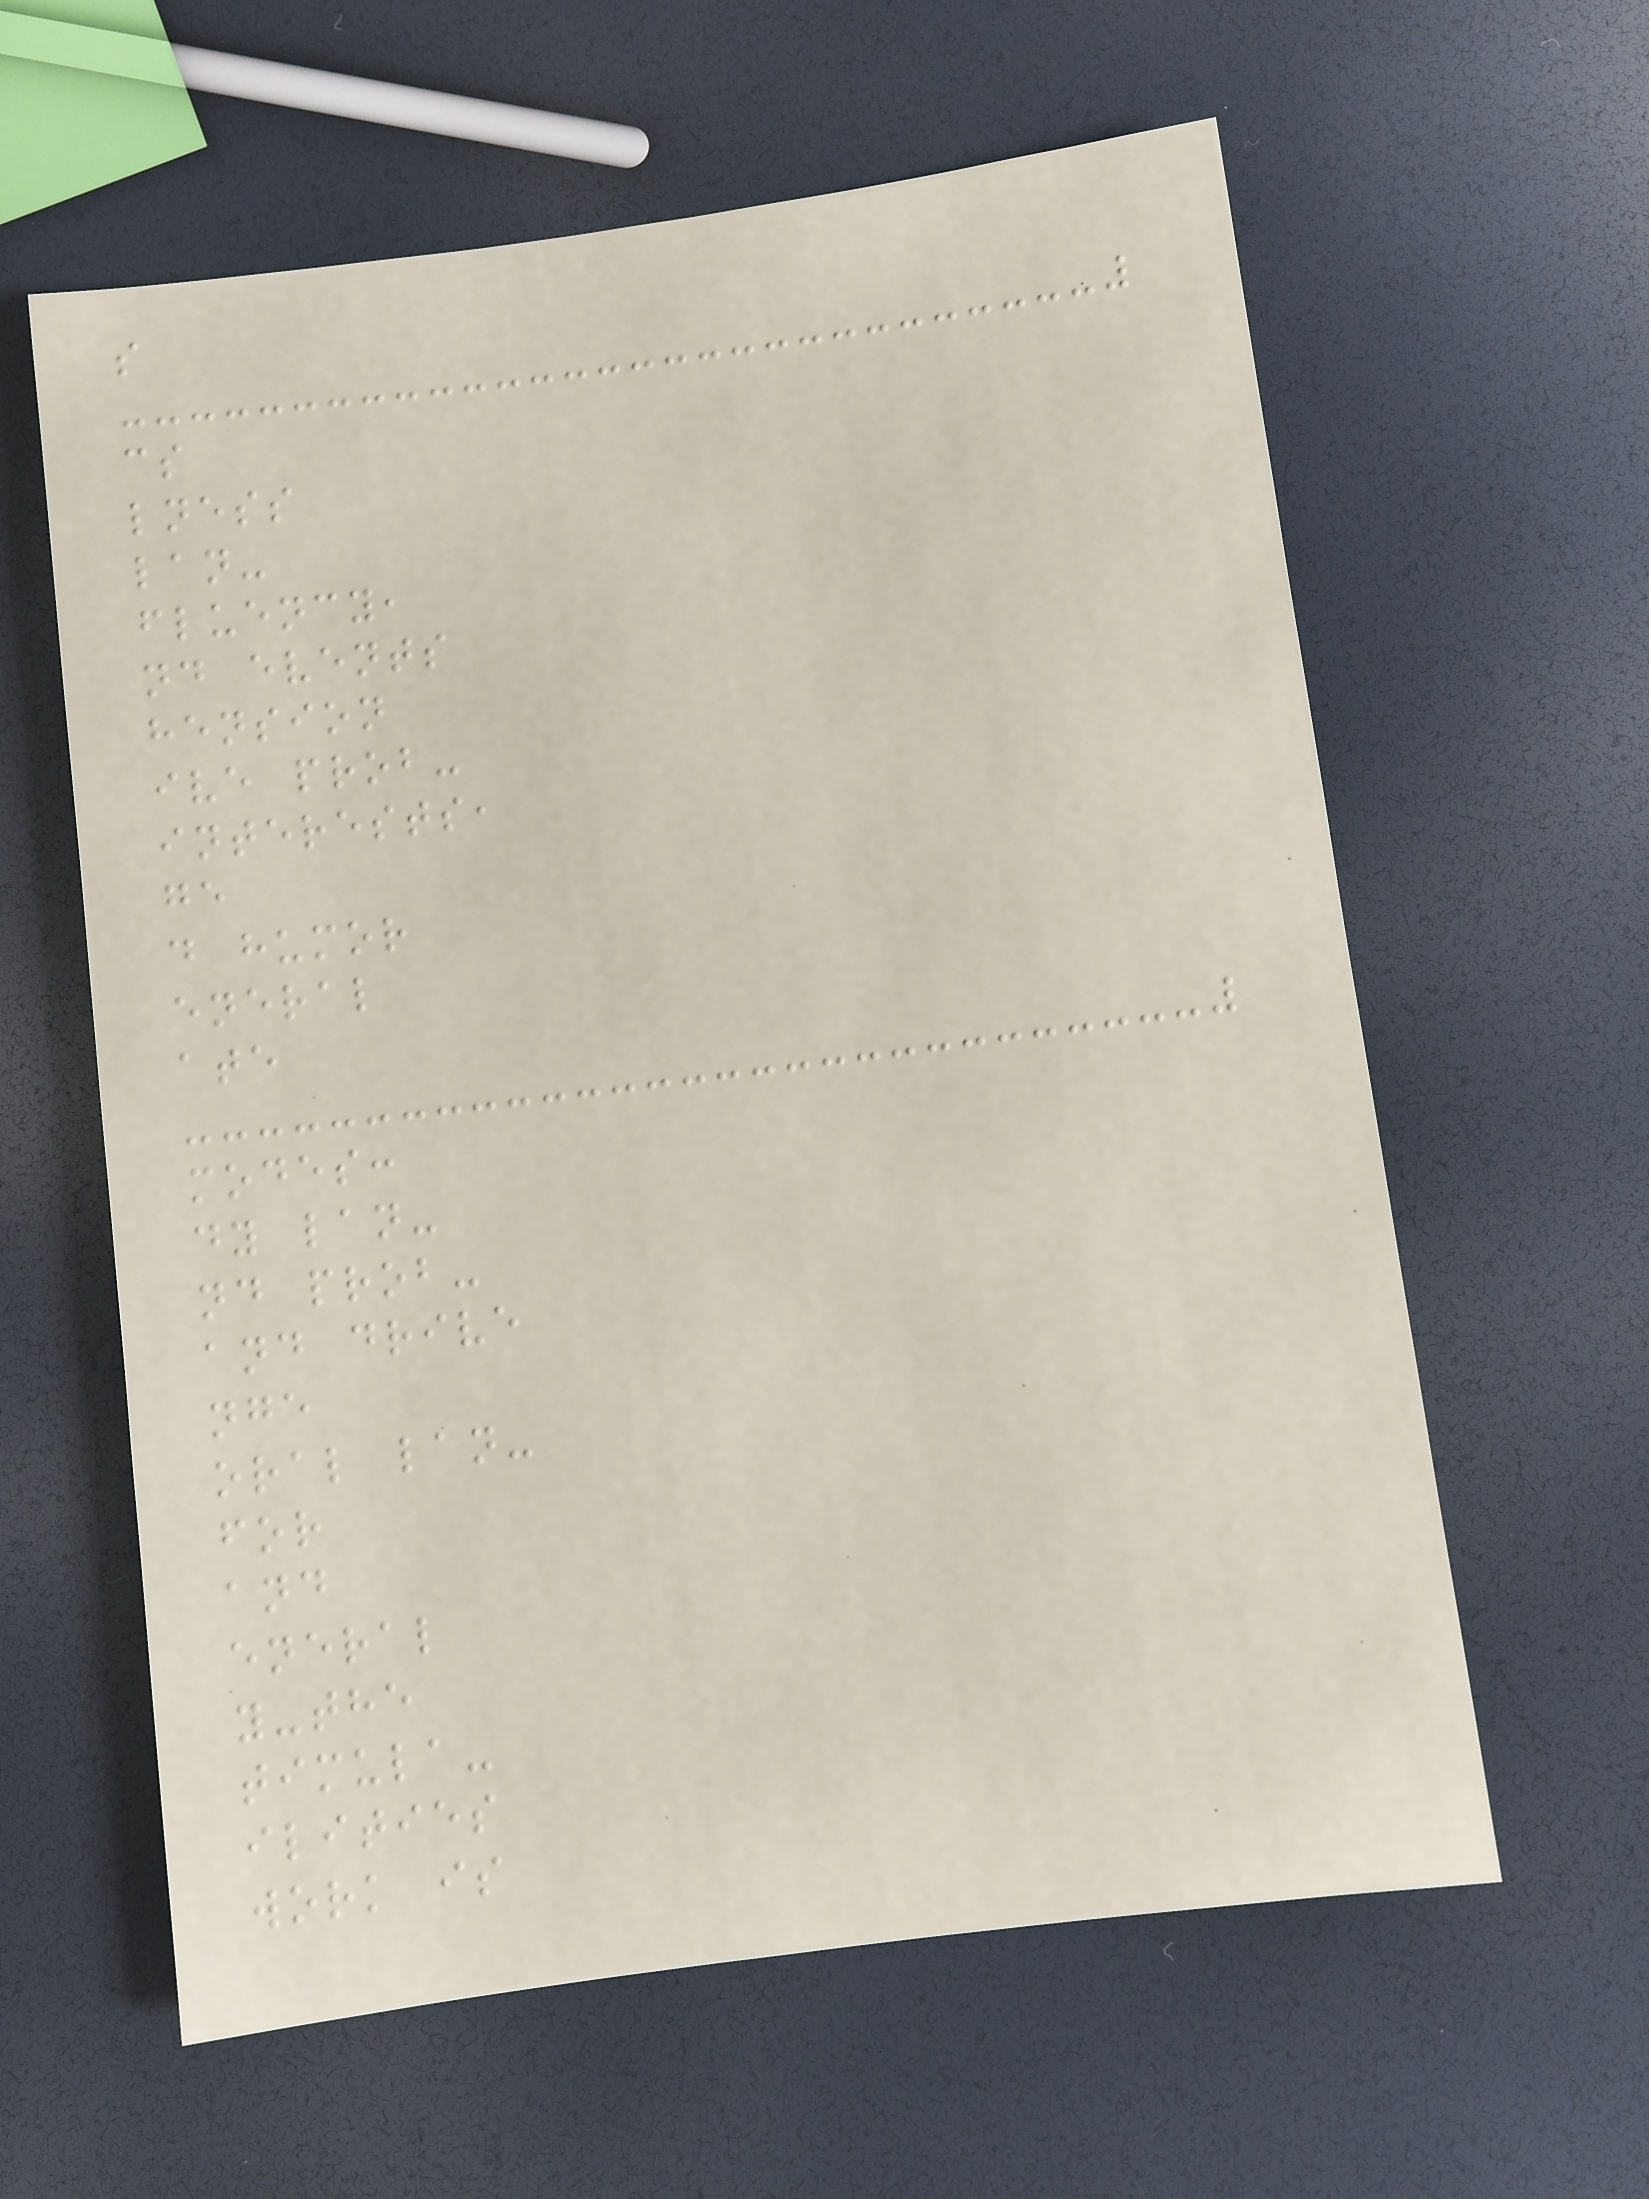s
cs
lness
lan-
fluency,
nd events
hension
ive prob-
interests,
ge
d humor
eneral
ate
modes:
dy lan-
nd prob-
and drive
nge
oral lan-
for
and
eneral
y-the
timula-
ilities
work is
